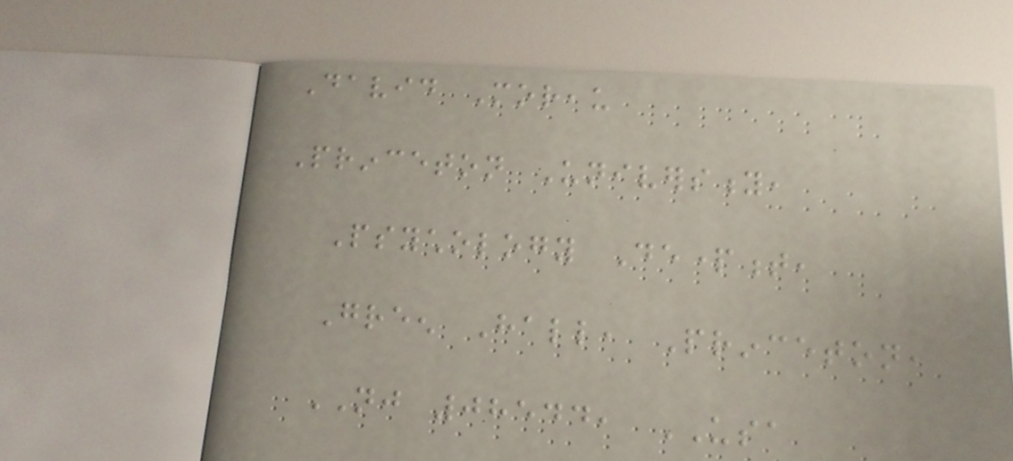David Moreau
Princeton University,
Psychology Department,
Green Hall, Princeton,
NJ 08544, USA
